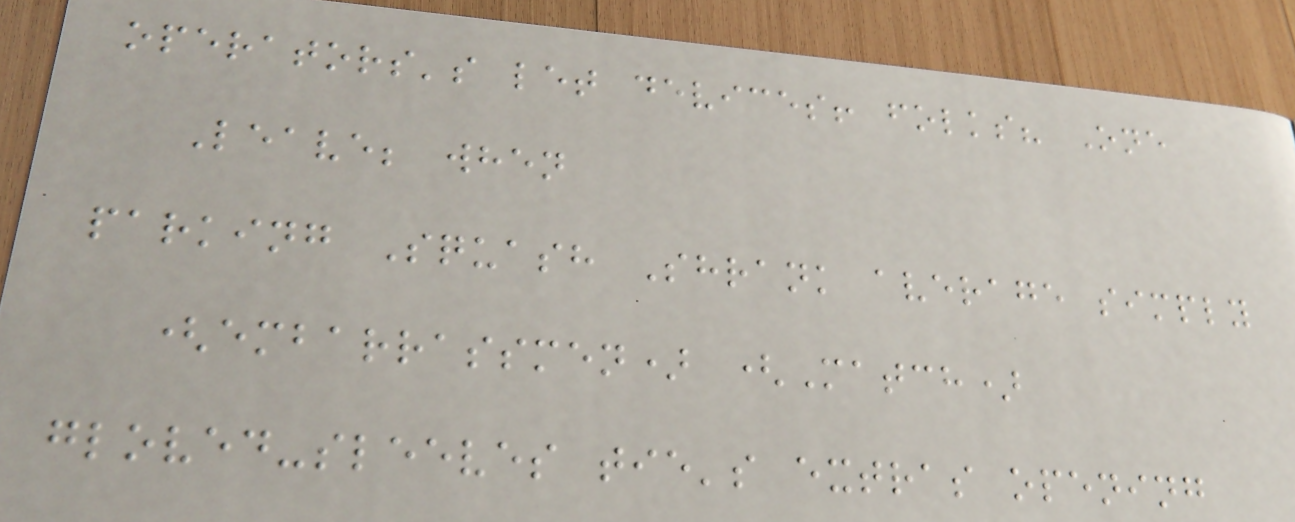operators's let devices! folks? One
Leave; when
parking Squash Shrank average simply
(embarrassmen) (Match)
gloved-sleeves tie's extras opening
